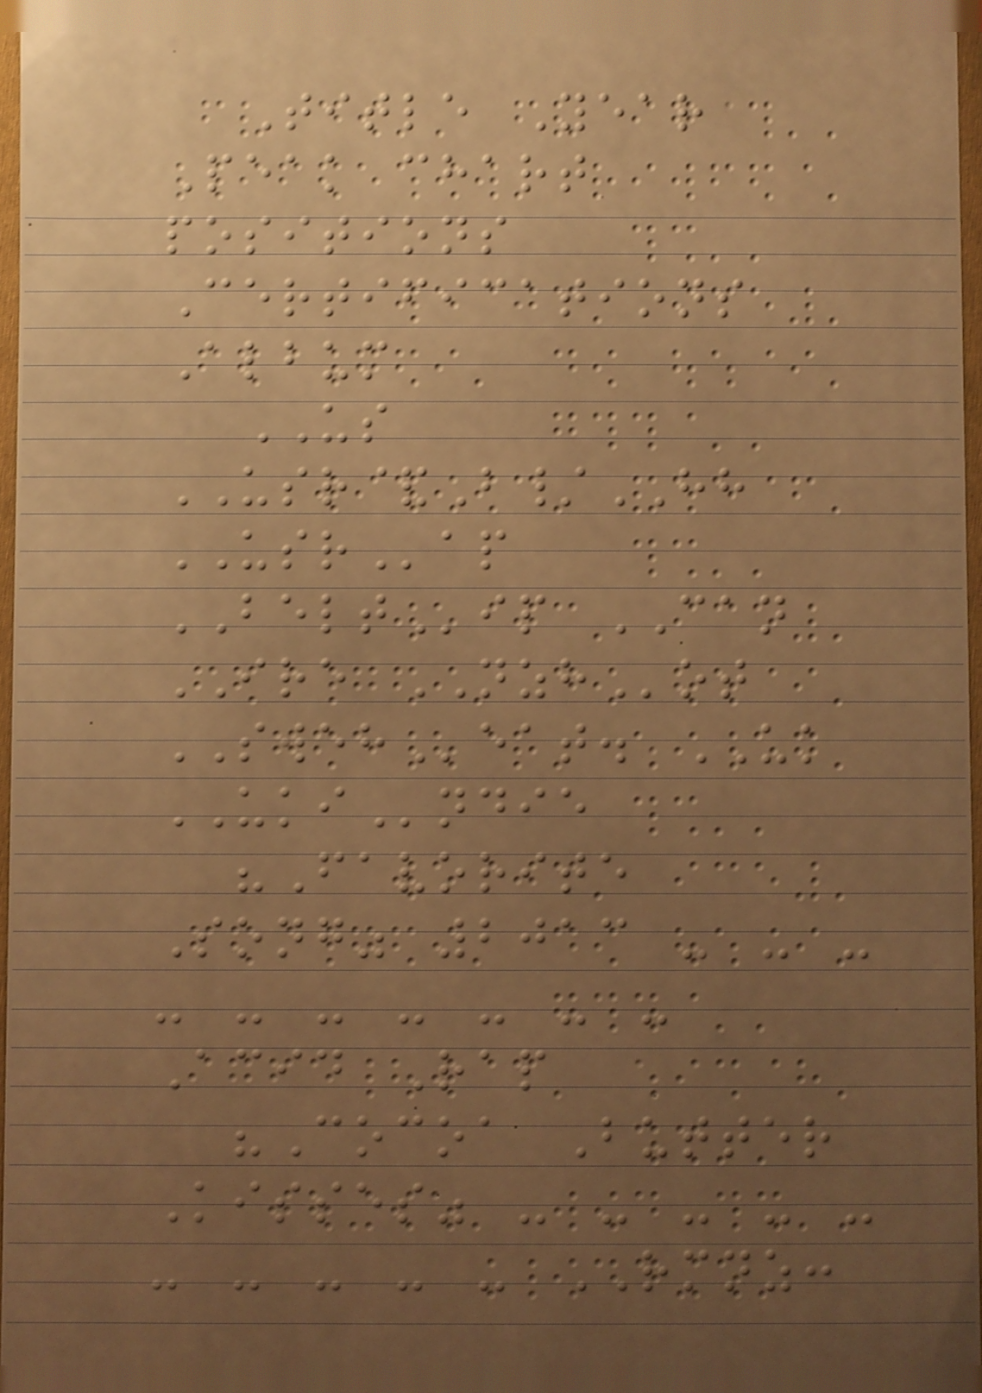Title Year
Peak chart
positions
Certifications
Album
US
USR&B/HH
USRap
BELTip CAN
IRE NZHot
SWEHeat. UK
UKIndie
"Favorite
Song" 2013 - - -
- - - - - - -
Acid Rap
"Cocoa Butter
Kisses" - - - - -
- - - - - RMNZ:
